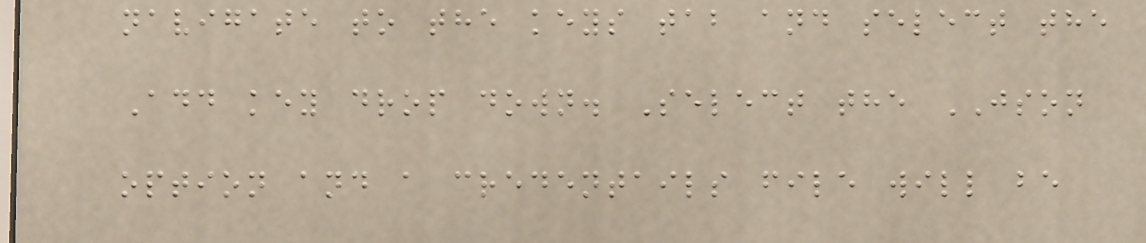navigate to the keys tab and select the
Add key drop down. Select the JSON
option and a credentails file will be
